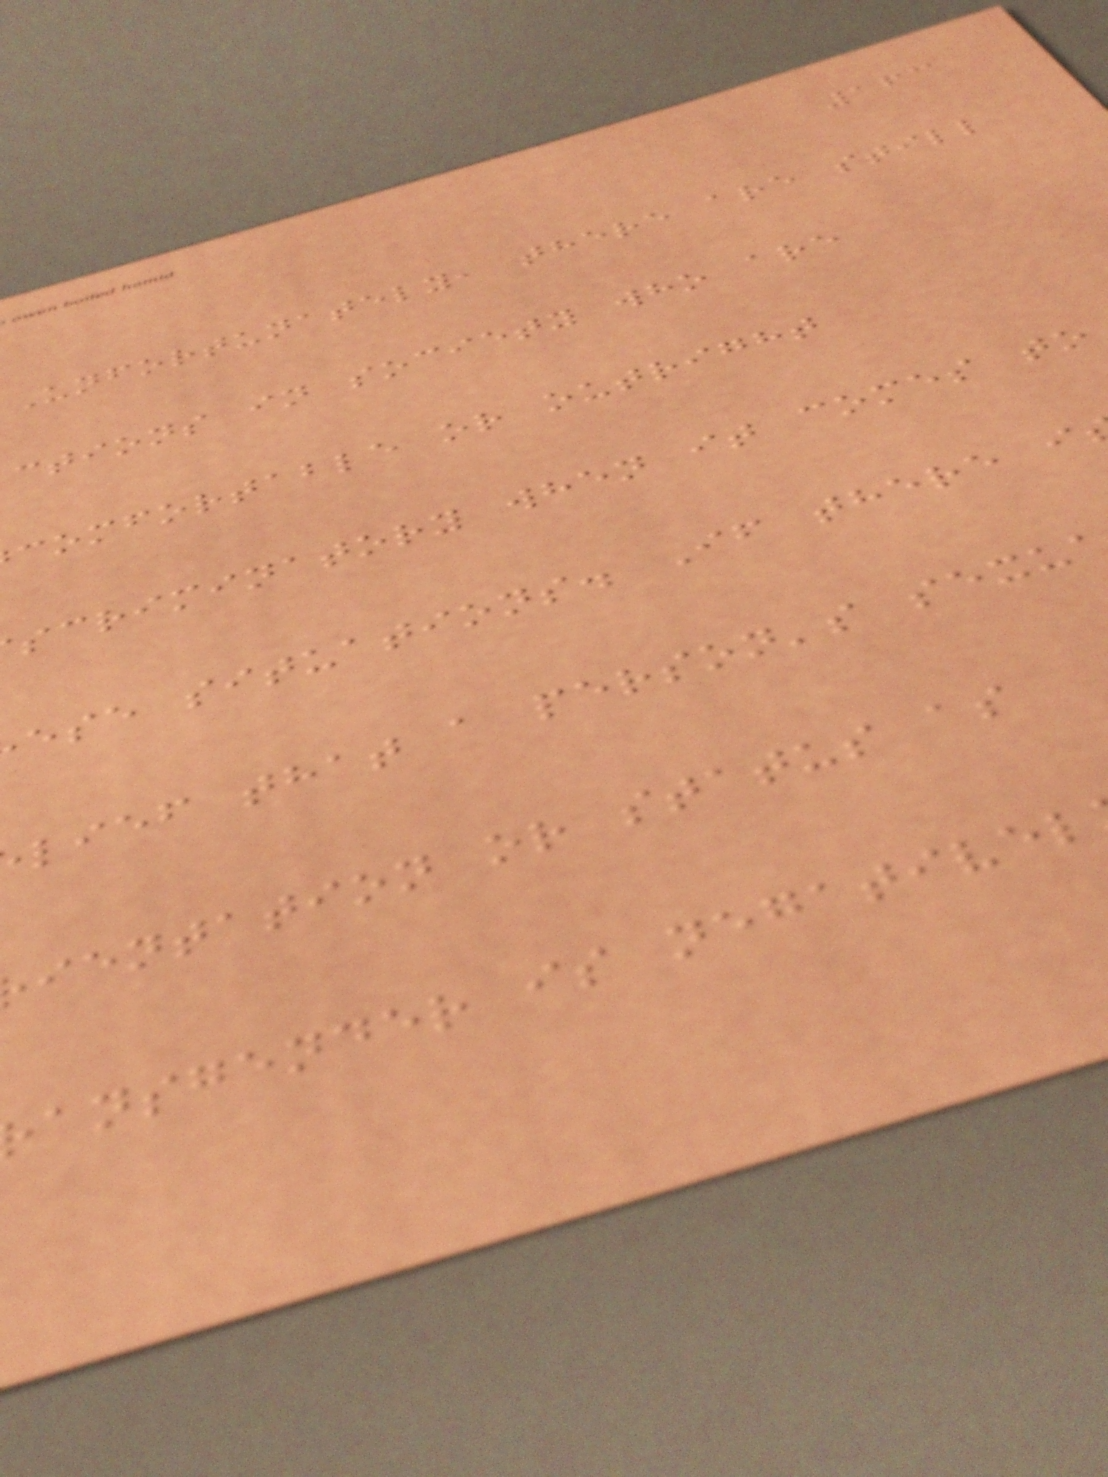163
Unfortunately, there are still
ctions in society who are
comfortable or outright
scriminatory when it comes to
ese situations. If there i
lief that a person's sexu
ientation or status as
ansgender is negativel
